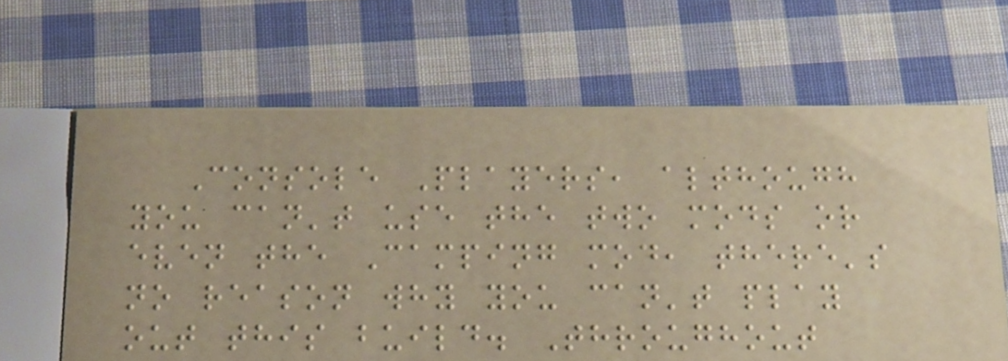Console Players, although
you can't use the two mods or
even the Camping mod, there's
no reason why you can't play
out this build. Throughout
